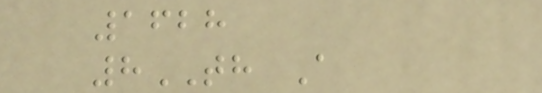1628
8TH A
